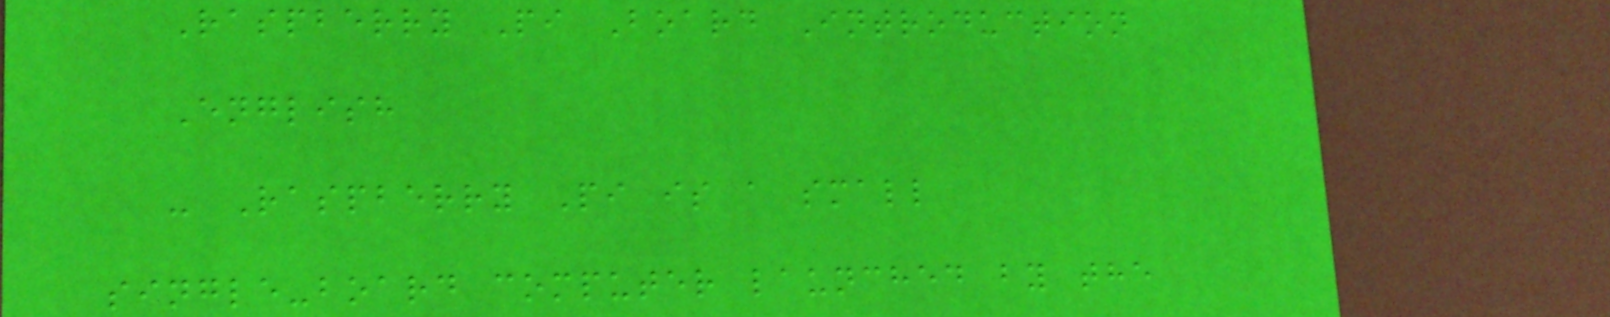Raspberry Pi Board Introduction
English
- Raspberry Pi is a small
single-board computer launched by the
